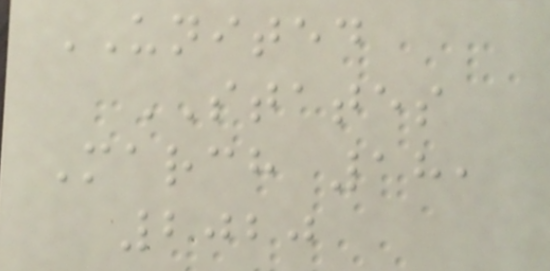UNITED
STATES
March 18,
2020
